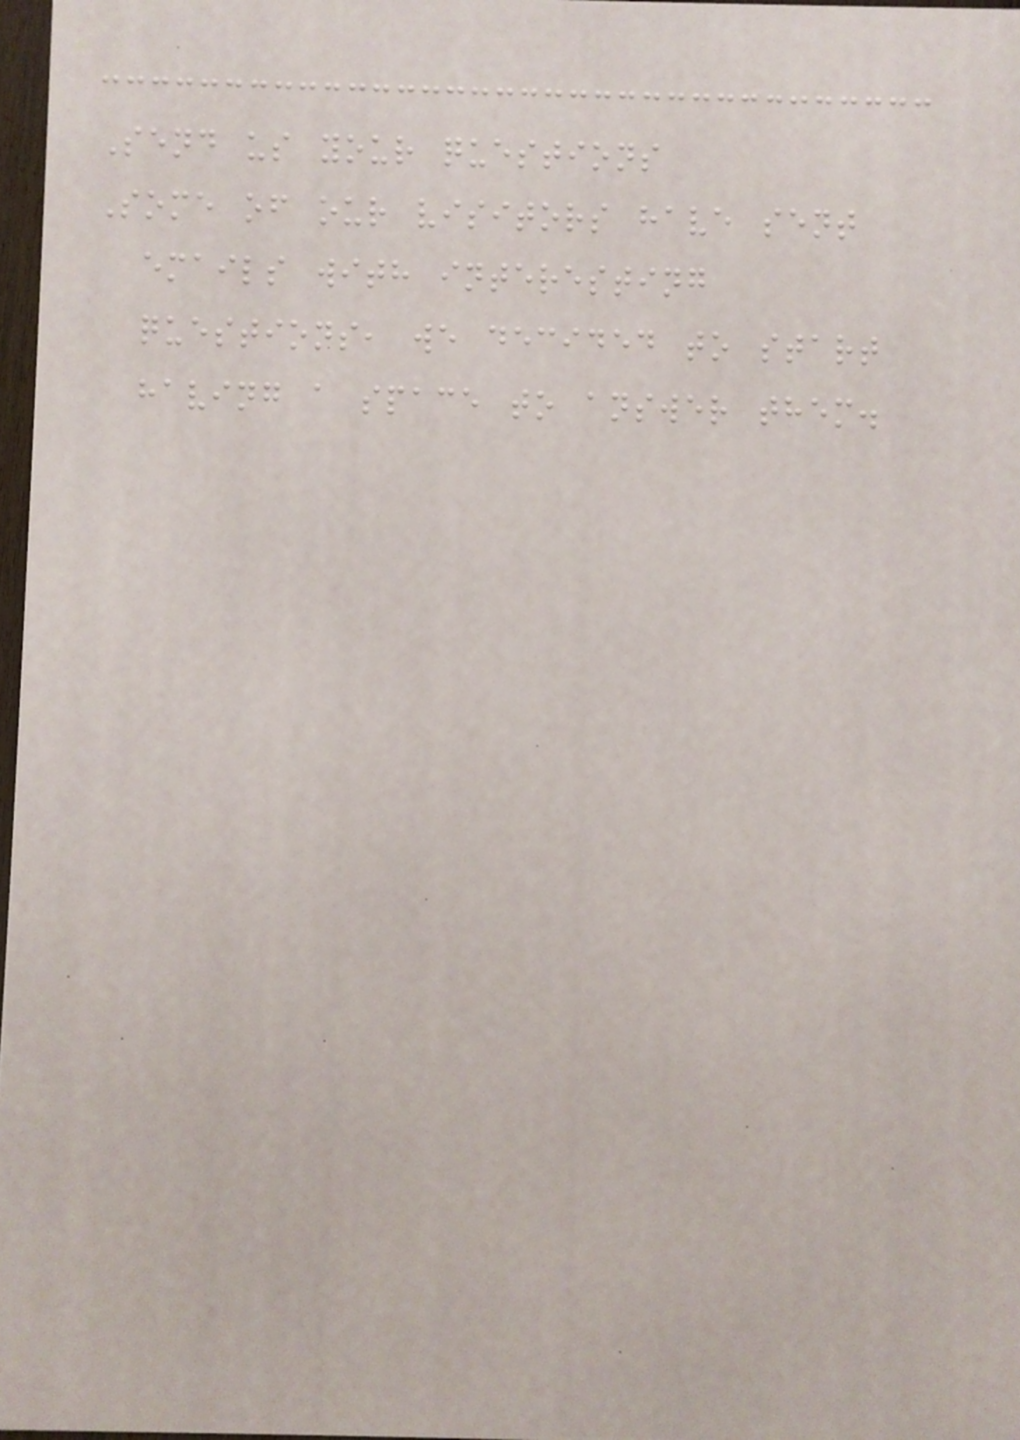Send us your questions
Some of our visitors have sent
emails with interesting
questions, we decided to start
having a space to answer them.
